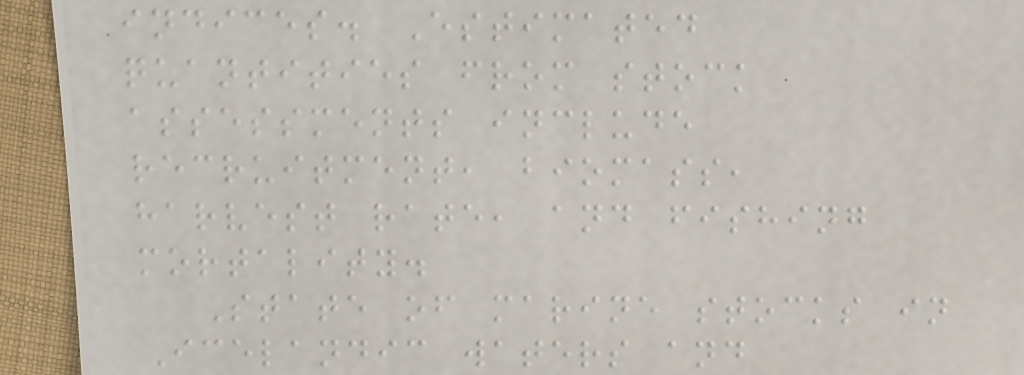indices. Estimated
quantities from stock
assessments include
recruitment, biomass,
harvest rate, and fishing
mortality.
State of marine stocks in
Icelandic waters and
